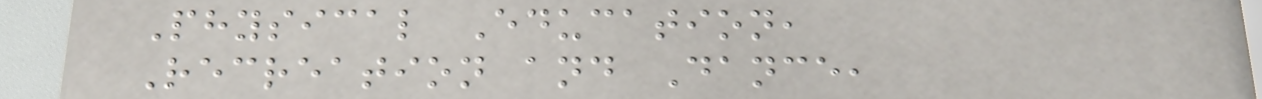Physical Education,
Recreation and Dance,
